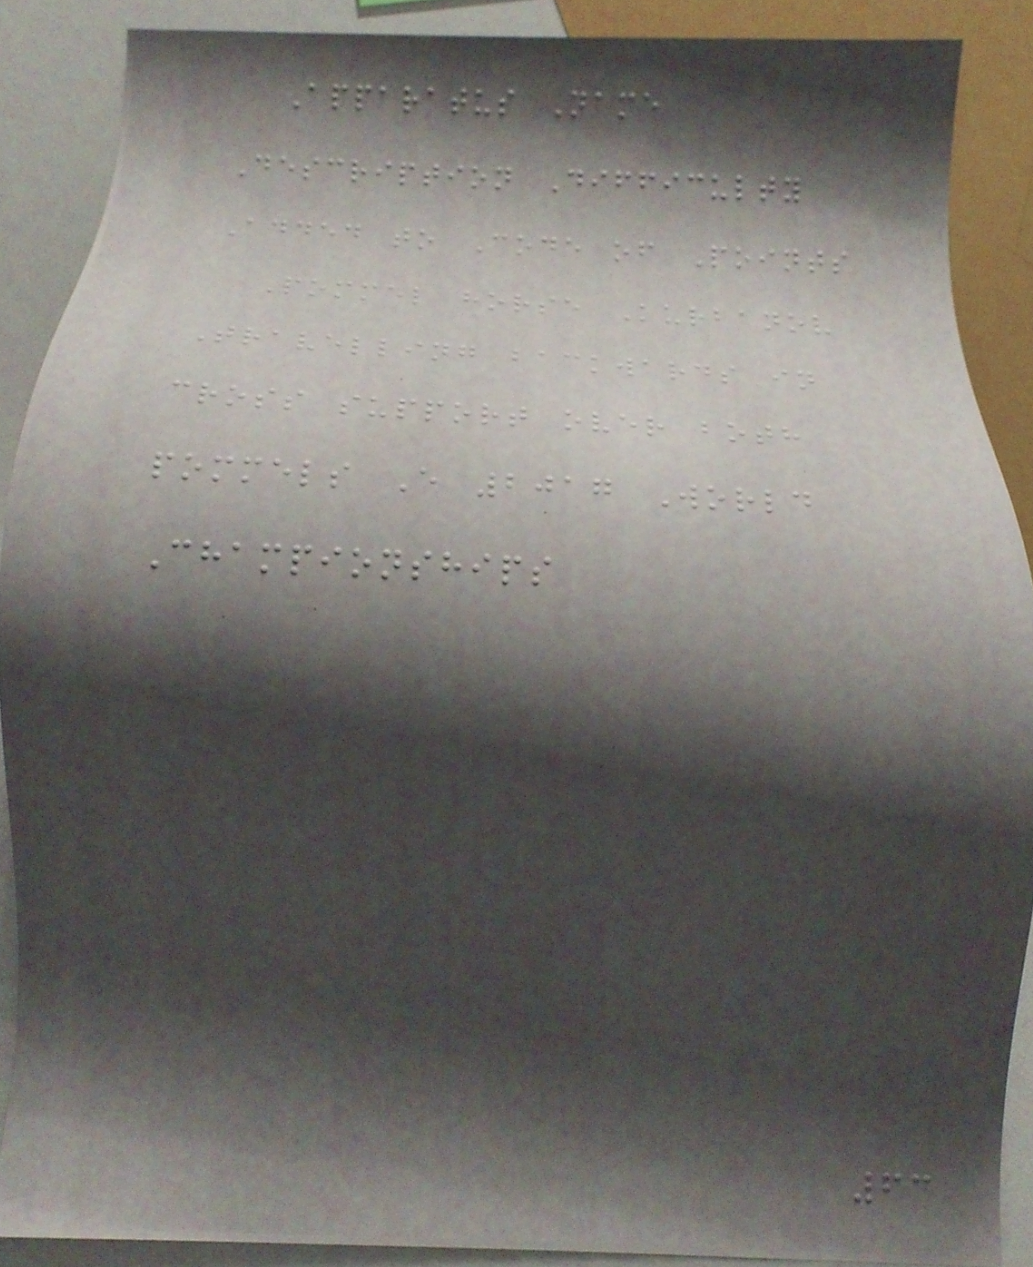Apparatus Name
Description Difficulty
Added to Code of Points
Pommel horse Kurbanov
Travelling backwards in
cross support over both
pommels E 2017 World
Championships
63
